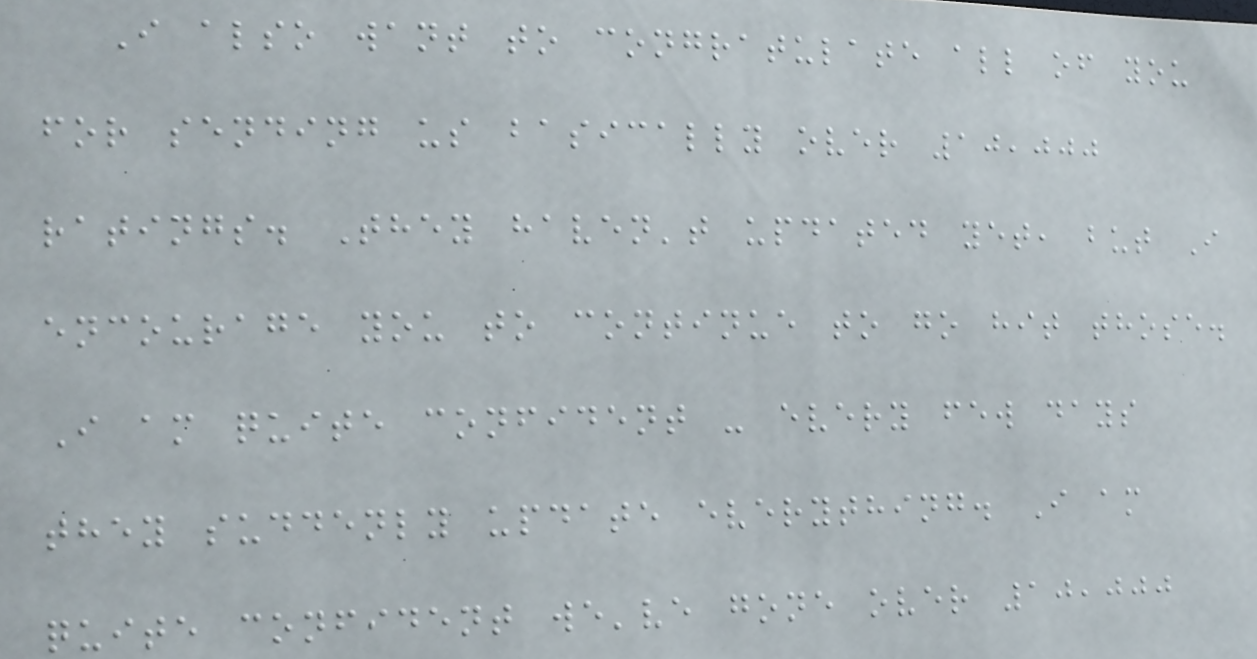I also want to congratulate all of you
for sending us basically over 10,000
ratings. They haven't updated yet, but I
encourage you to continue to go hit those.
I am quite confident - every few days
they suddenly update everything. I am
quite confident we've gone over 10,000
